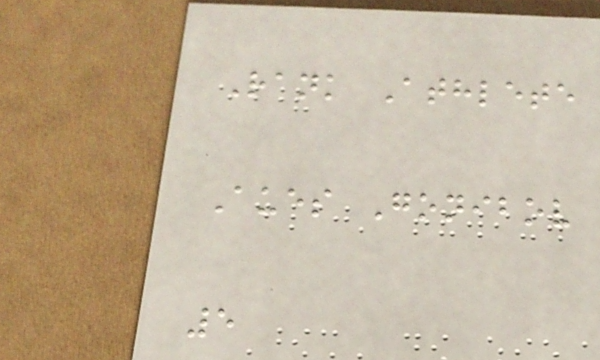Rank Athlete
Aues Gonibov
5
